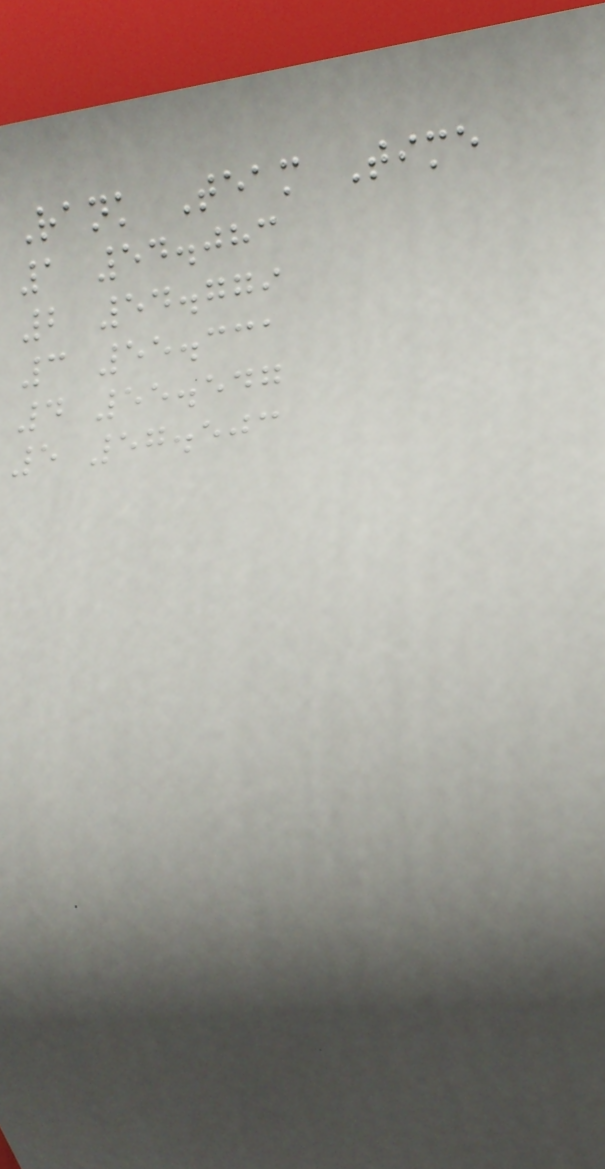Rank Team Time
1 54.083
2 54.779
3 55.331
4 55.547
5 57.503
